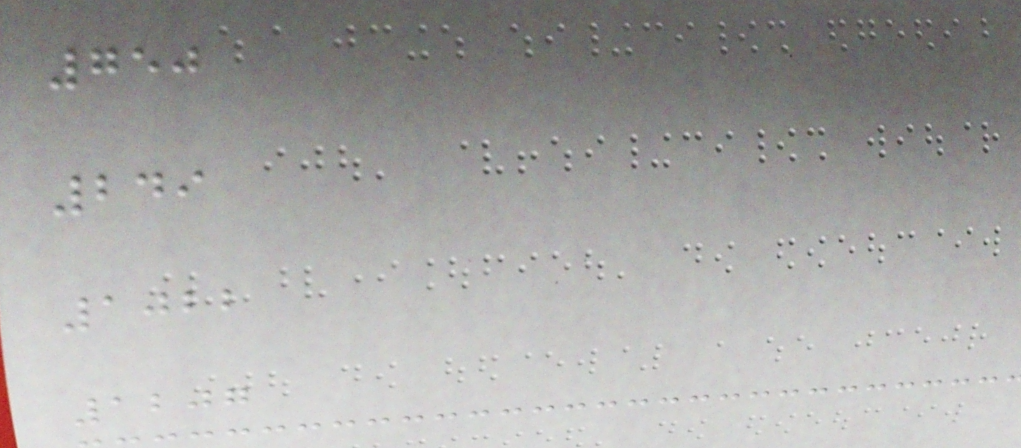750
249
1022
1207
